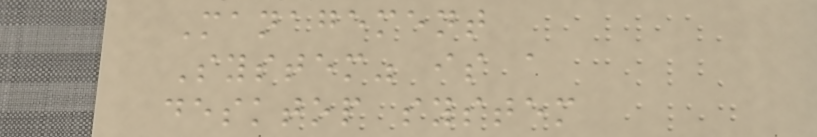Management
System" is a
desktop system
